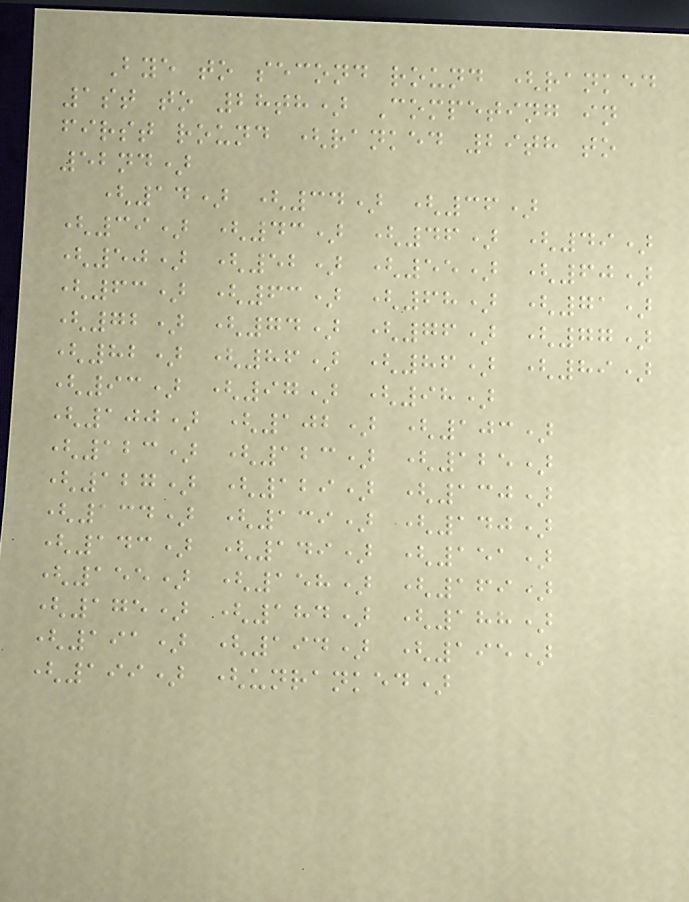Bye to second round (ranked
1st to 28th) Competing in
first round (ranked 29th to
52nd)
(14) (34) (36)
(39) (43) (46) (49)
(50) (52) (55) (60)
(63) (63) (68) (71)
(72) (74) (76) (77)
(82) (86) (86) (89)
(93) (97) (98)
(100) (102) (103)
(123) (123) (125)
(127) (129) (130)
(134) (139) (140)
(143) (149) (151)
(155) (158) (169)
(175) (184) (188)
(191) (194) (195)
(199) (unranked)
